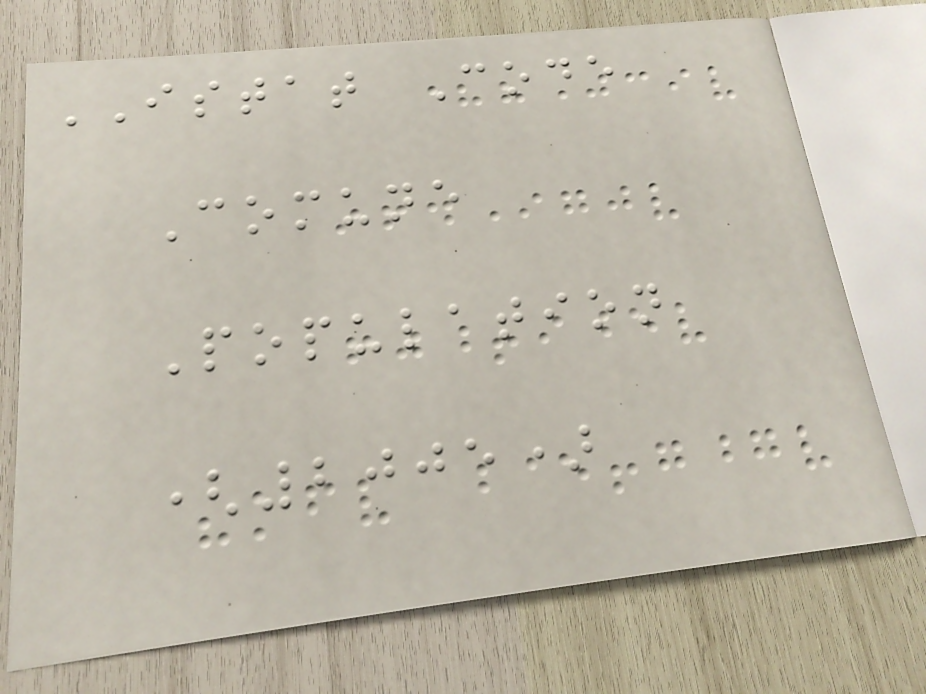ISTAT Code
Comune
Population
(2005)
